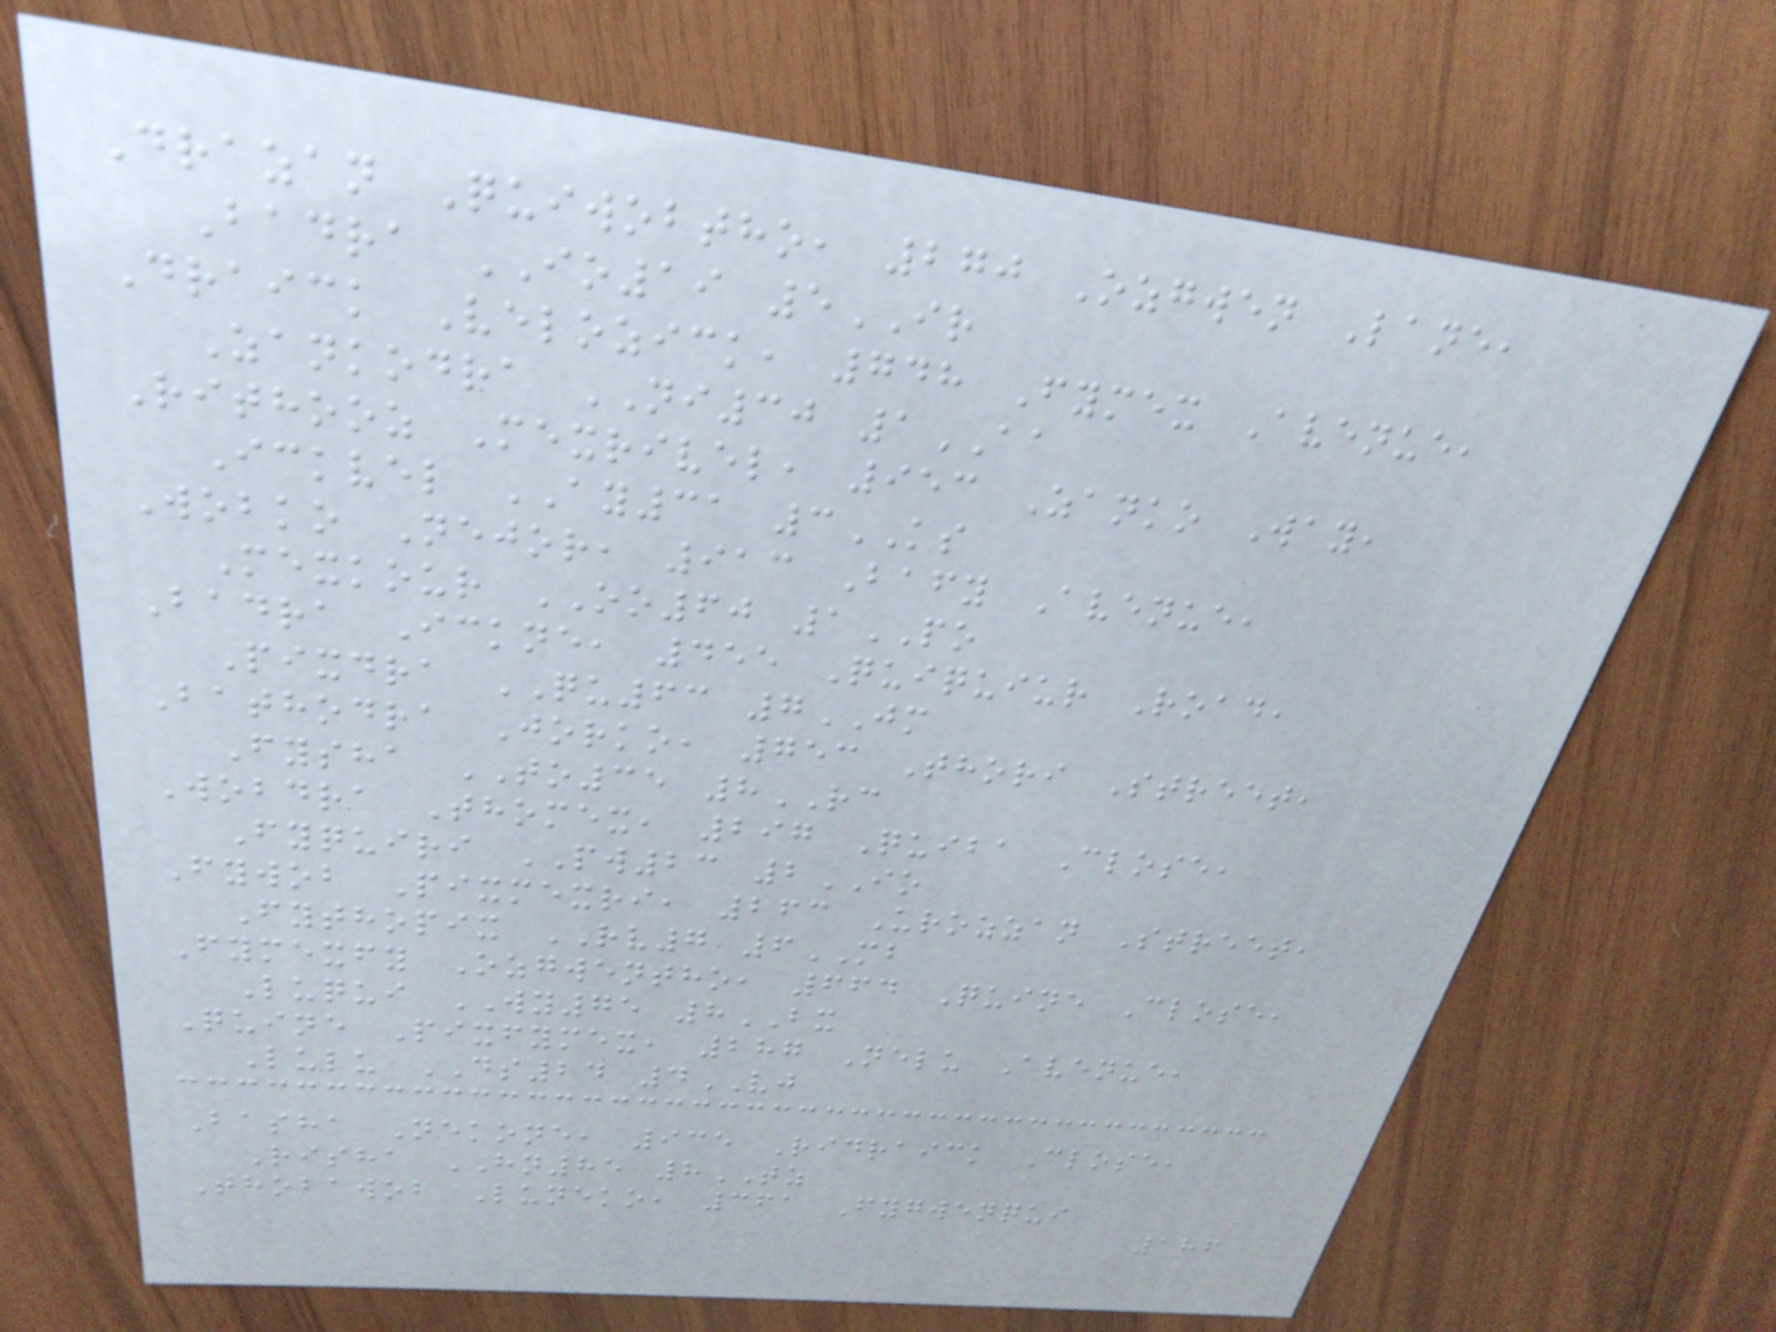Drazan Quiwobtho, 270 Ozgwen Lane,
Badra IO19 5IR
Draick Velozick, 748 Fymex Avenue,
Zankodra NI30 1AA
Rithooz Mexrivel, 953 Zanko Way,
Ickvel AY31 3KS
Wobko Nejor, 913 Bafy Avenue,
Mexkour OO60 1PO
Badra Ickne, 455 Quiquiur Road,
Pixdra QU63 7JM
Bathodra Jorko, 753 Thori Street,
Fysha TO35 8RC
Wobdra Thomex, 297 Quiba Close,
Fyquiri PW23 2IO
Fywob Pixmexri, 263 Urozzan Street,
Fythopix RV7 6MB
Fymexfy Ozgwentho, 664 Quine Close,
Luqui WY75 8BX
Quine Pixfymex, 287 Nelu Avenue,
Lulu DS24 4VJ
Basha Nekone, 935 Ridraick Close,
Risha HN85 8TZ
Thobawob Luneko, 361 Fygwenqui
186
